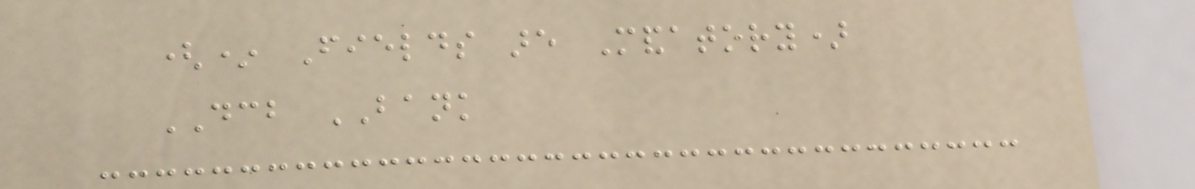(* Fields are Mandatory)
DCB BANK
